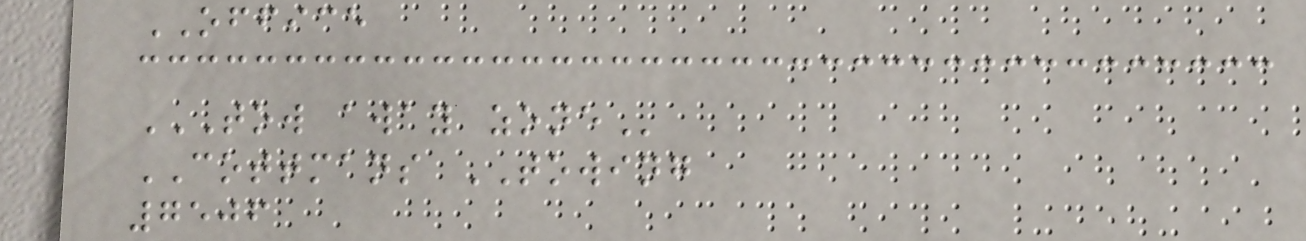OFFICE
TOW AWAY ZONE
COTTMANS TOWING
7506
